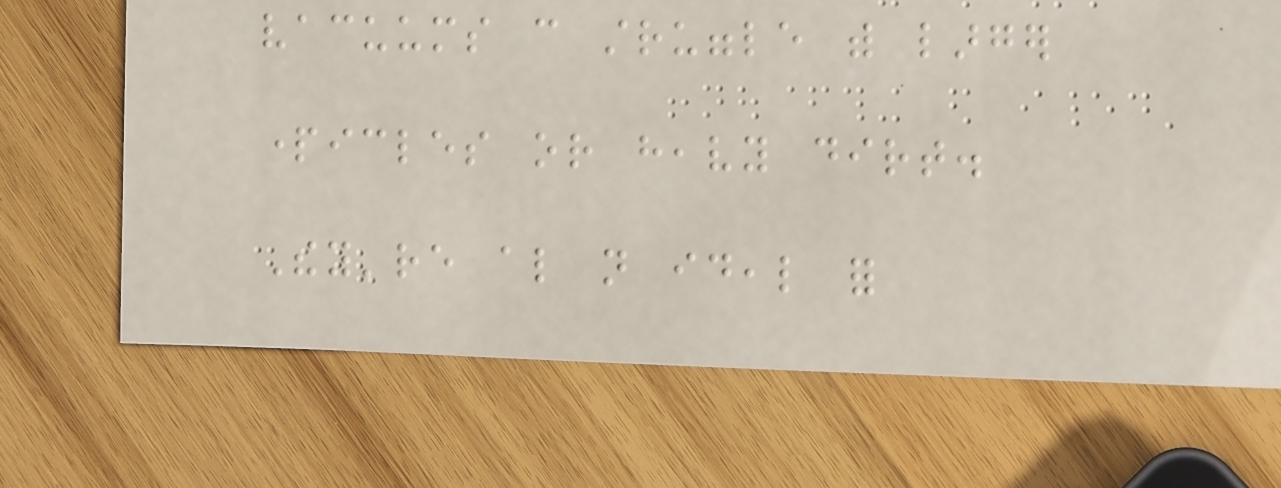vacuums can struggle with larger
particles or heavy dirt.
They're also not ideal for
